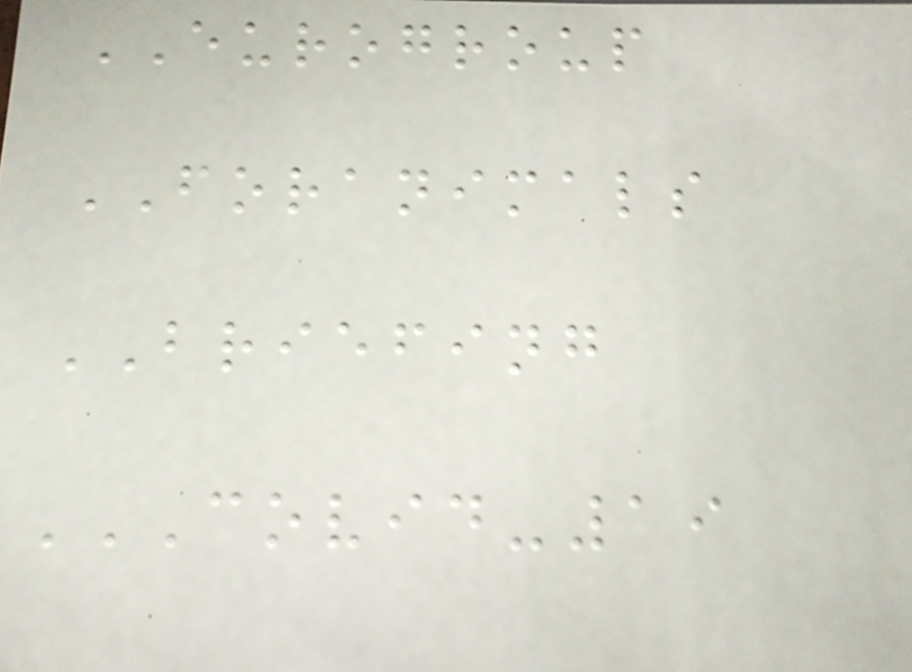EUROGROUP
FORANIMALS
BRIEFING
COVID-19
